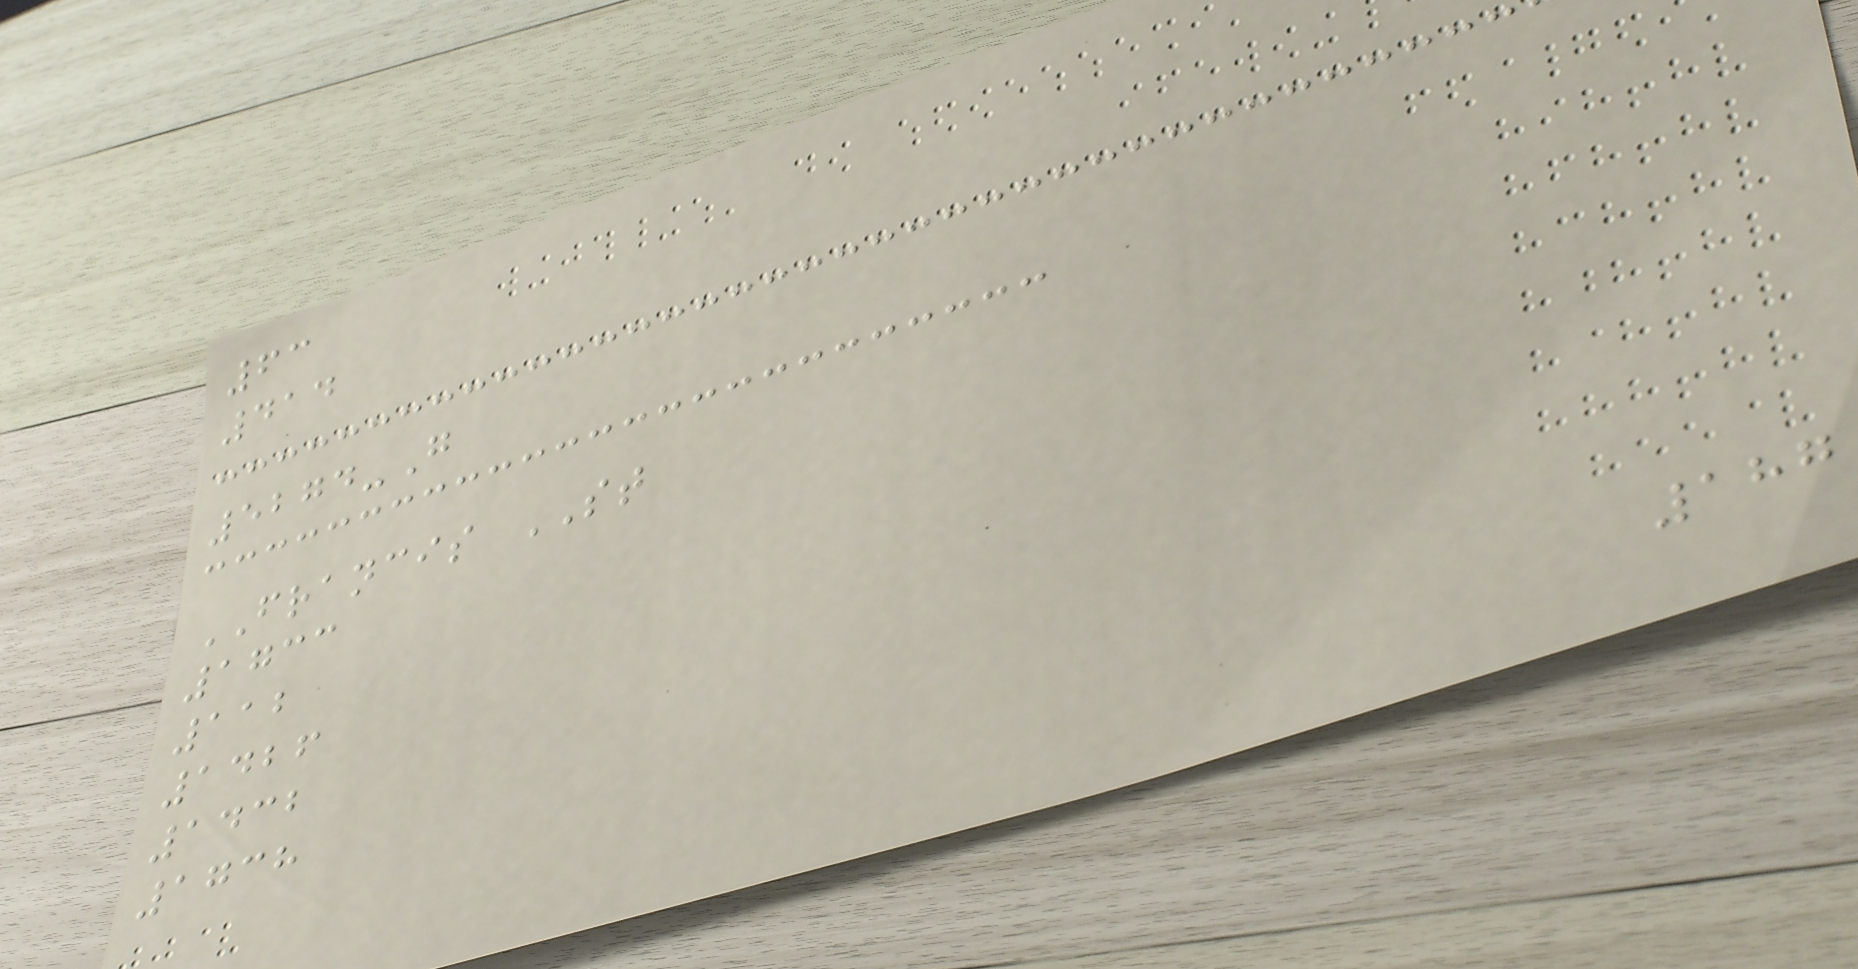63
414
5274-G
FRANCIS ST
1733
112
1426
1432
1738
187
